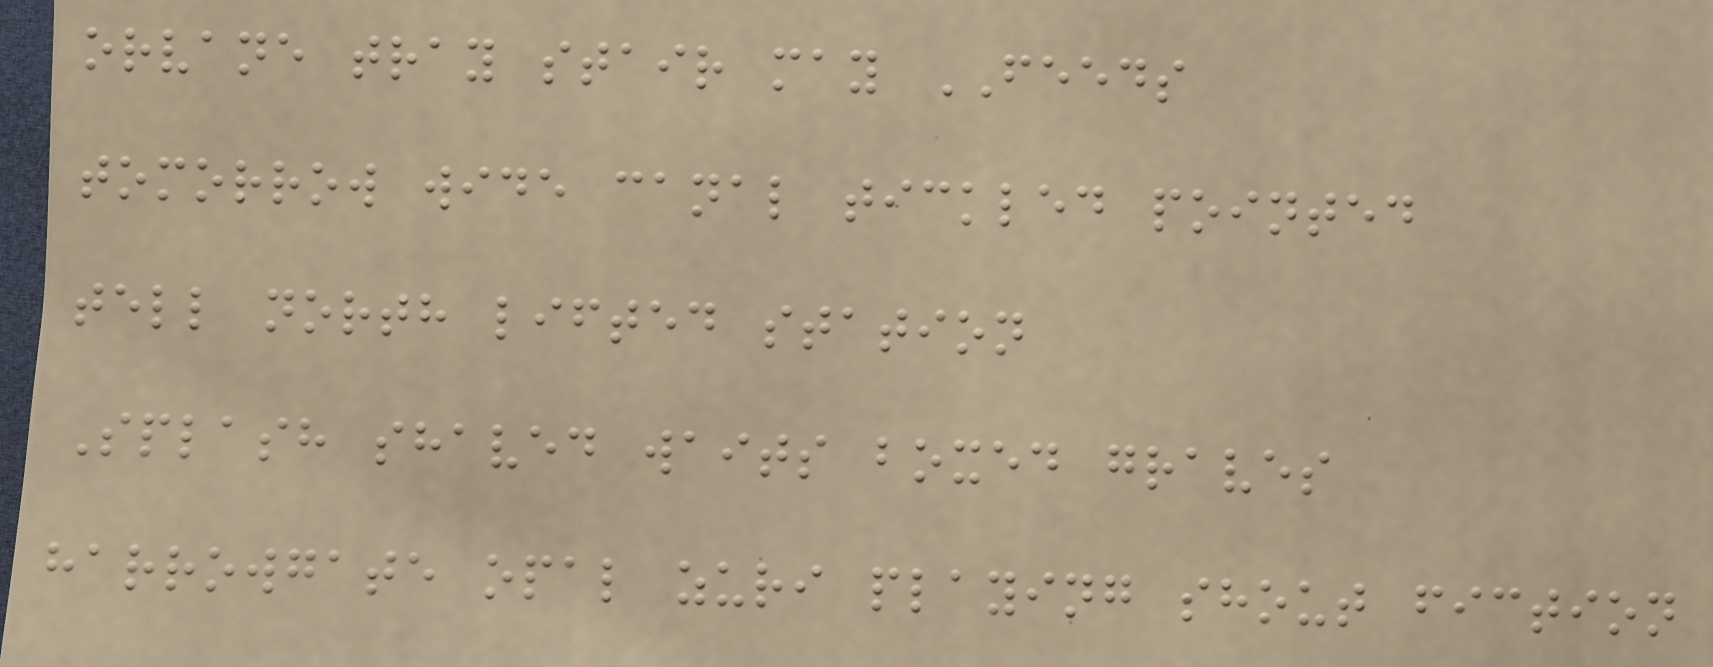orvane tray stair may FEEDS
tomorrow wide canal tickled pointed
tell north lifted station
Splash shaved waits boxed graves
harrowgate opal zuri playing shout fiction
